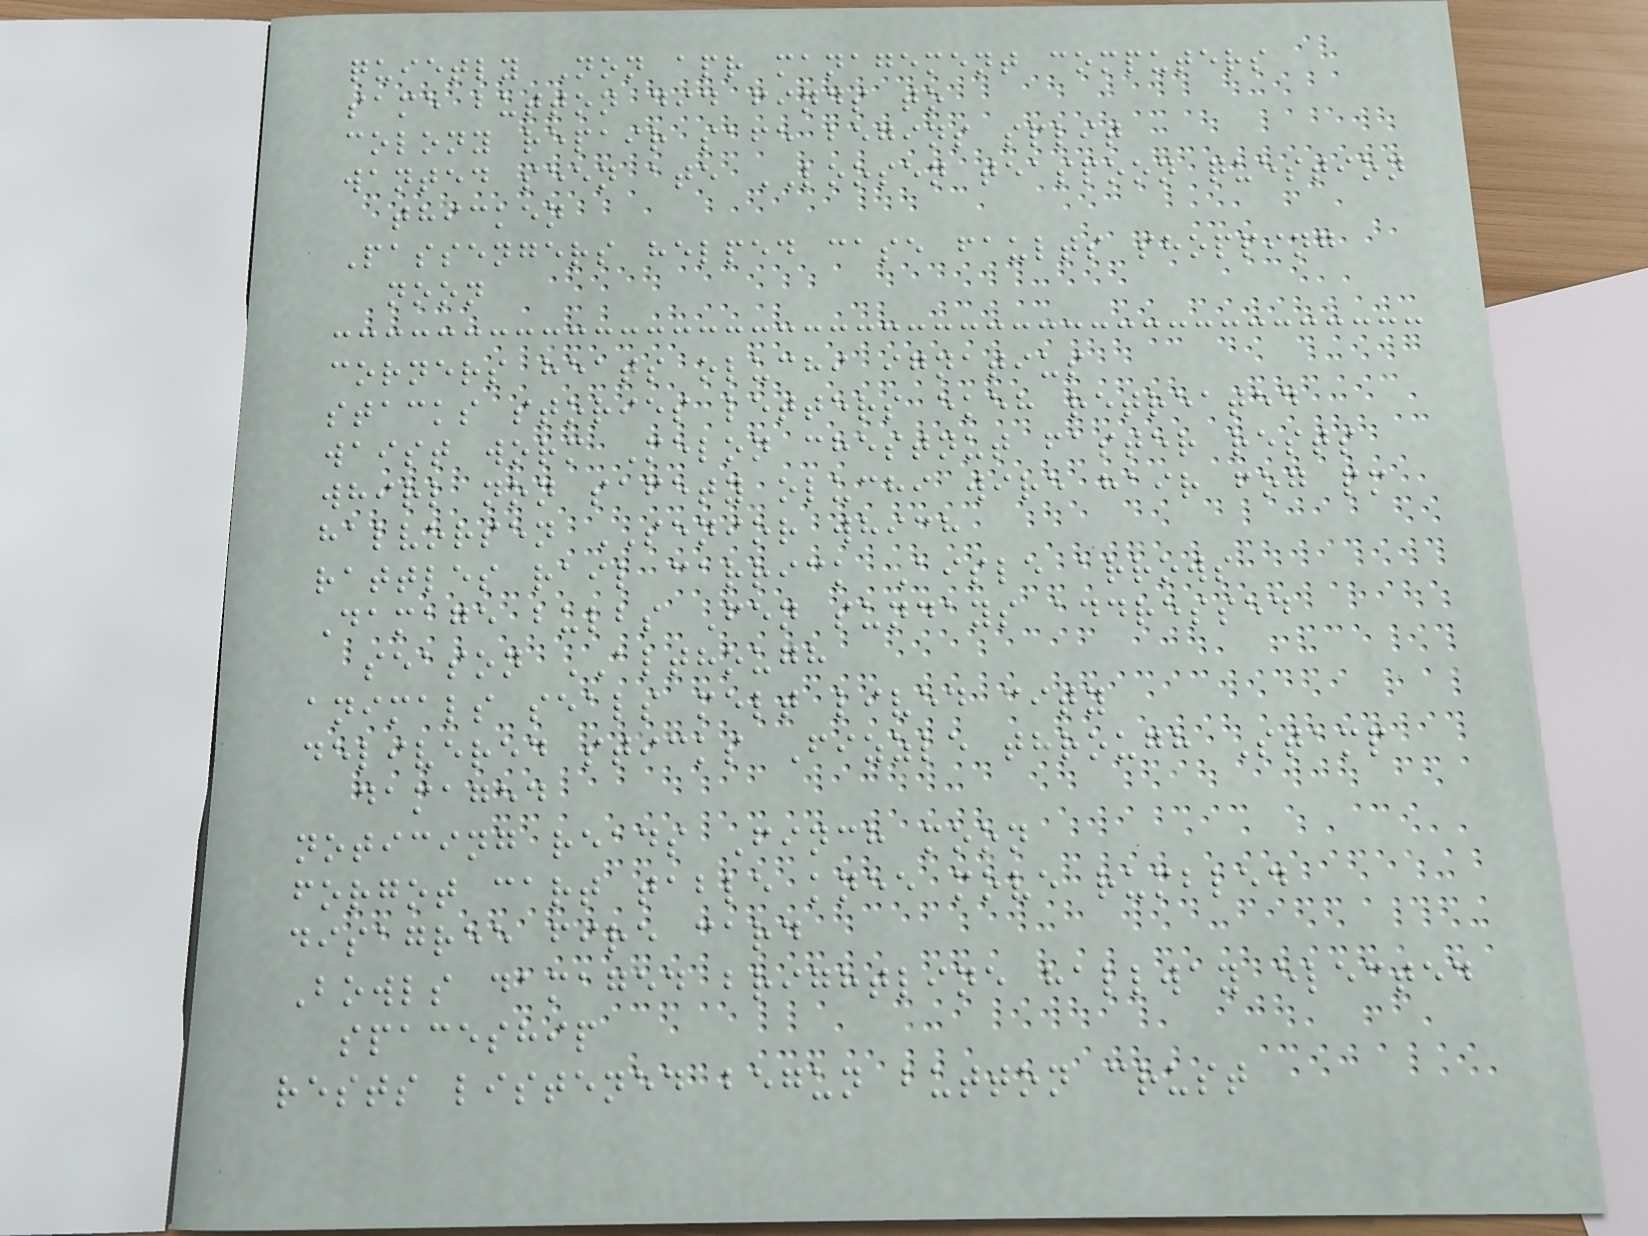quietly Non apr management computers
same button did finds to
colony repair safe begins split
wanted seen ate LOOSEN teaspoon question
thicken
Passengers helped case faults shopping
noon
corners heats oluchi ignatius
stacks stories letters ekeh retreated
waist worm Melon chestnut faster rests
whirl non safety oluchi wire hair fog pm
halvorsen SENIOR which
rattles rail carrick Aisle arrows
Damage bulbs Fen sundays addressed
season ALTHOUGH
animals seals melt lived city
delivered sticks Fizzle through Stamp
damaged
noticing reads Finch moon
forgot cart table knee move rumbled
disagree fire card
Bowls damaged brightline hallway elected
spaceship
rests listened begun button crust
